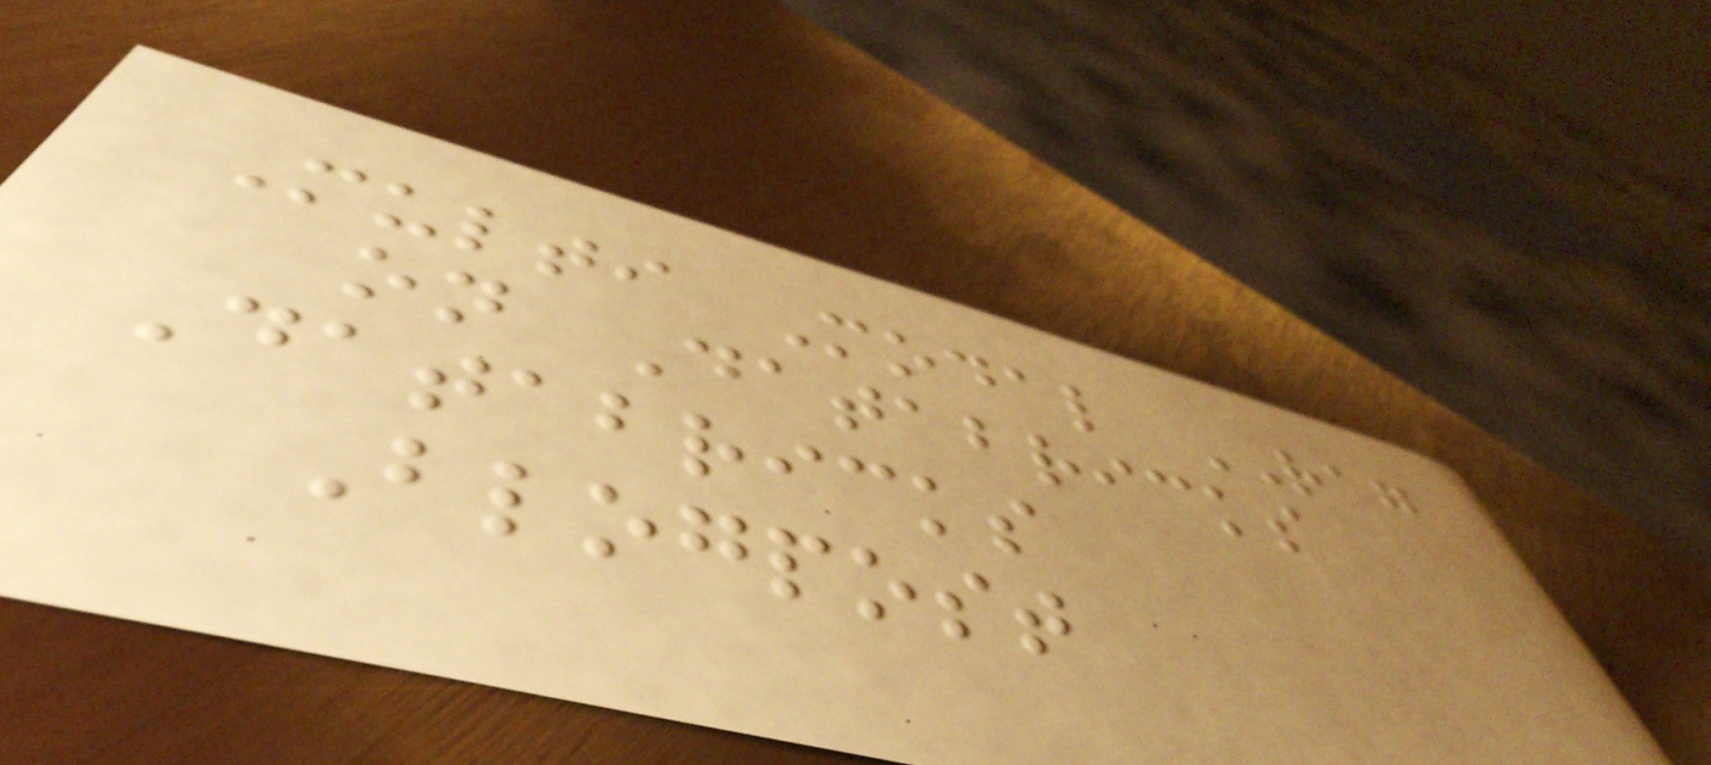Multi Modal RAG
on Databricks
Databricks
Blogpost
